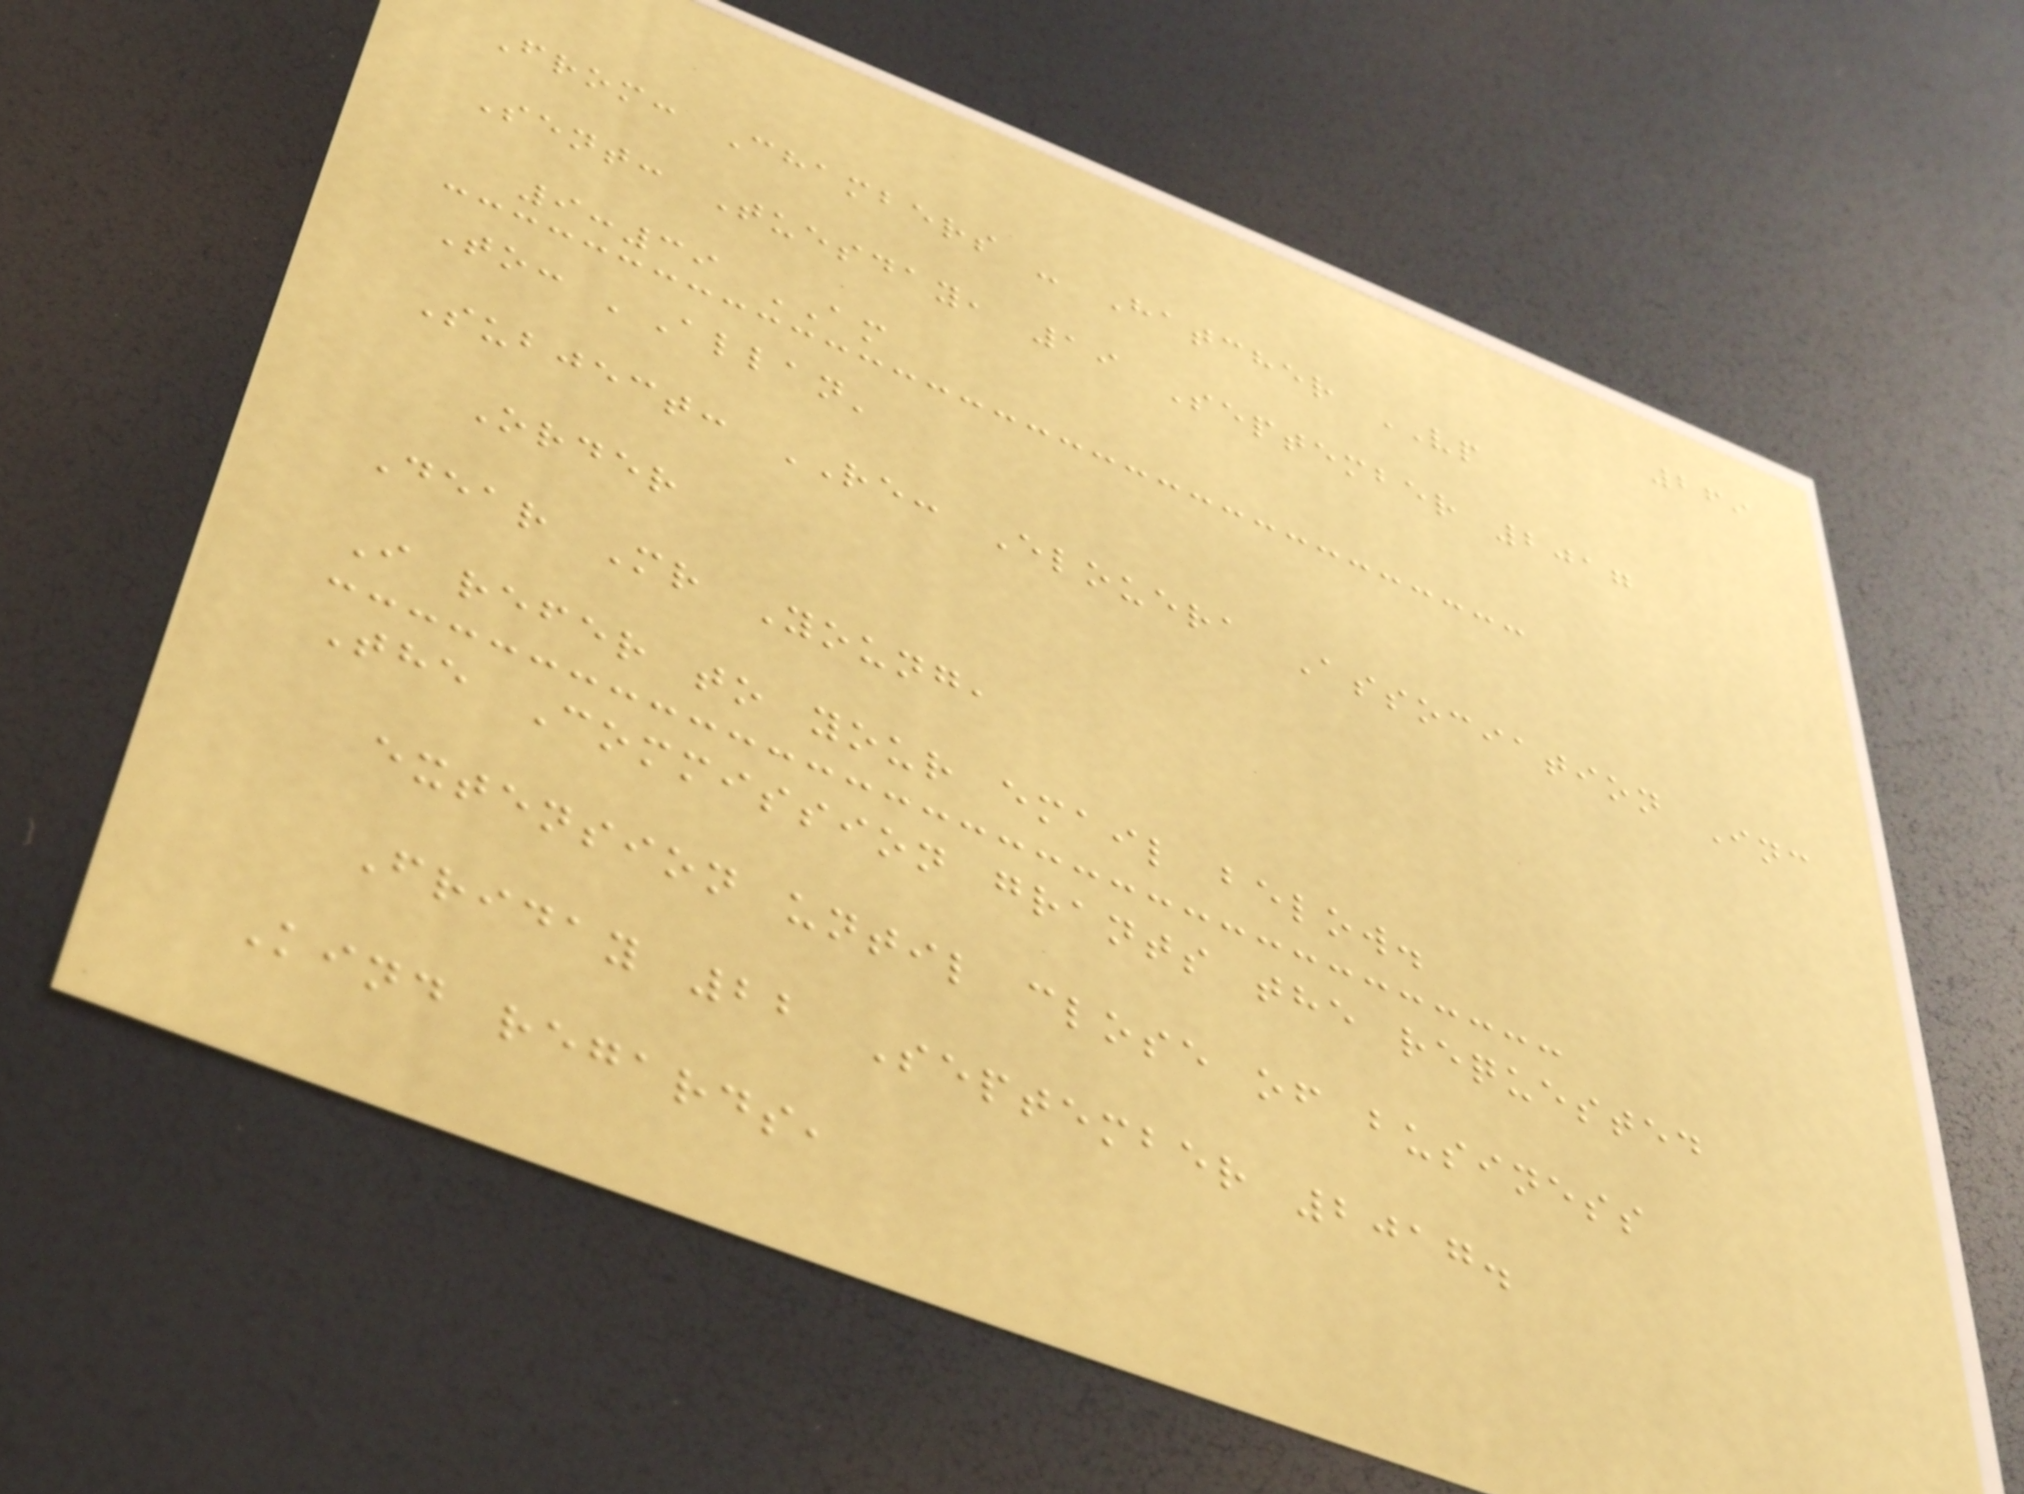269
From: Chambers - Hatcher VP
Sent: Tuesday, 19 September 2017
9:39 AM
To: 'Allan'
Subject: RE: Elouera Association Inc
Order
Dear Mr Young,
I refer to your email below.
The Commission grants the requested
extension until close of business
Friday 22 September 2017.
Kind regards,
